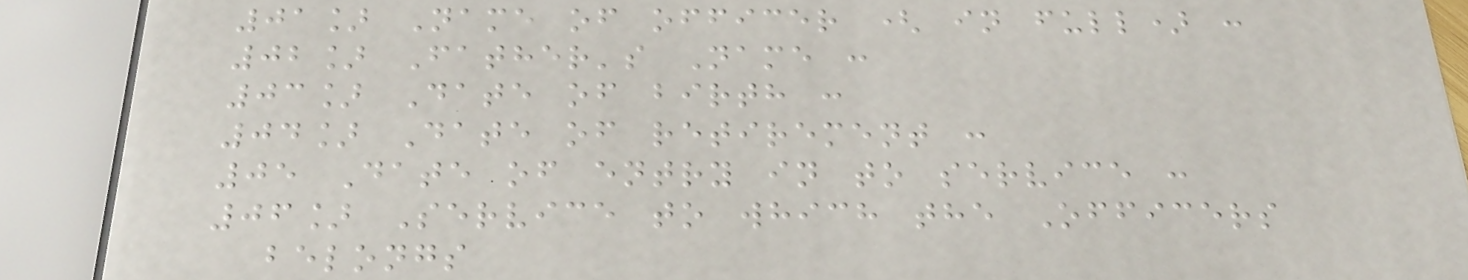01] Name of officer ( in full) :
02] Father's Name :
03] Date of birth :
04] Date of retirement :
05 Date of entry in to service :
06] Service to which the Officers
belongs
